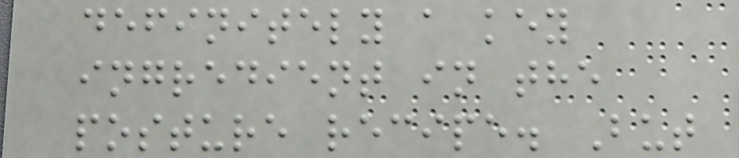definitely a key
ingredient in the
posture recipe. But
